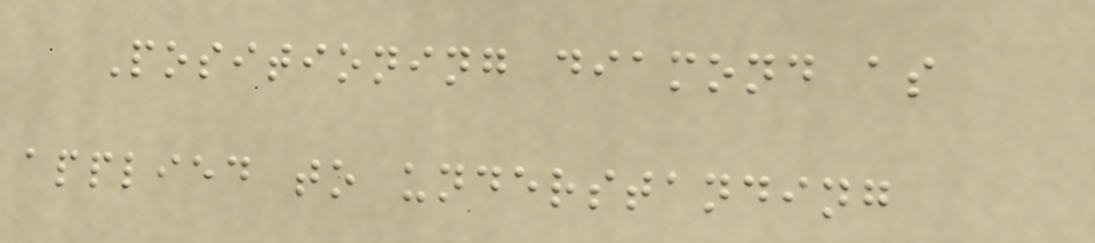Positioning diamond as
applied to understanding
